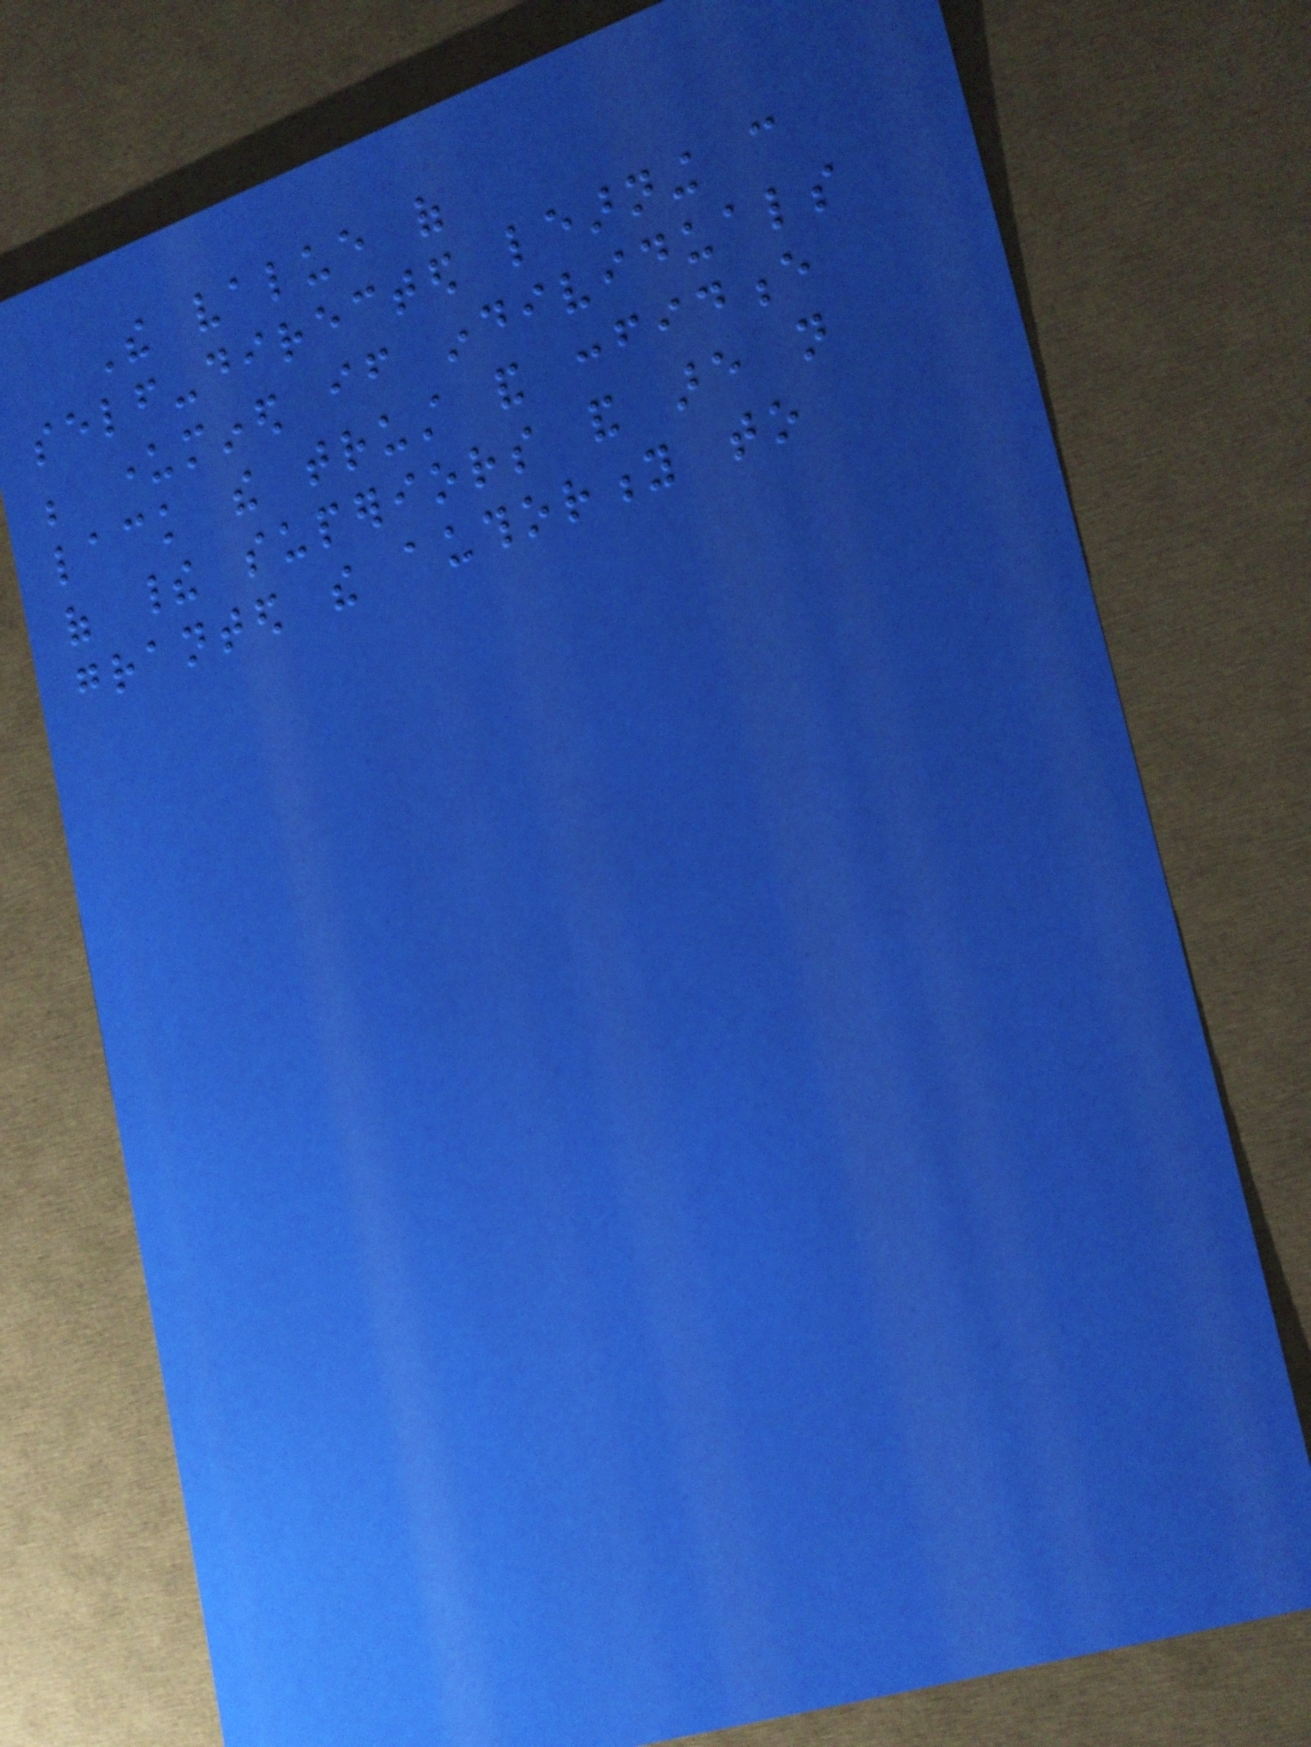The value of
self-directed learning can
be undermined if individuals
lack the trust and confidence
of their superiors and are not
granted the authority to
